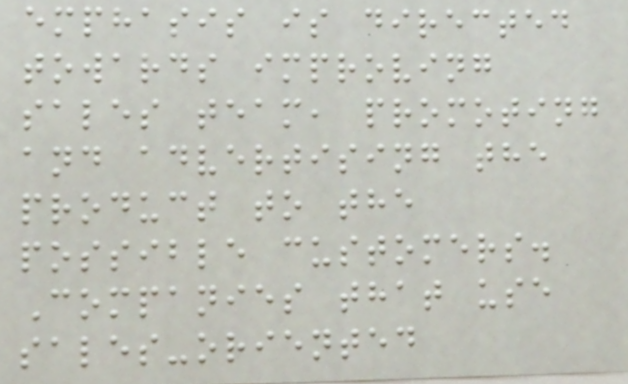emphasis is directed
towards improving
sales team, promoting
and advertising the
product to the
possible customers.
Companies that use
sales-oriented
